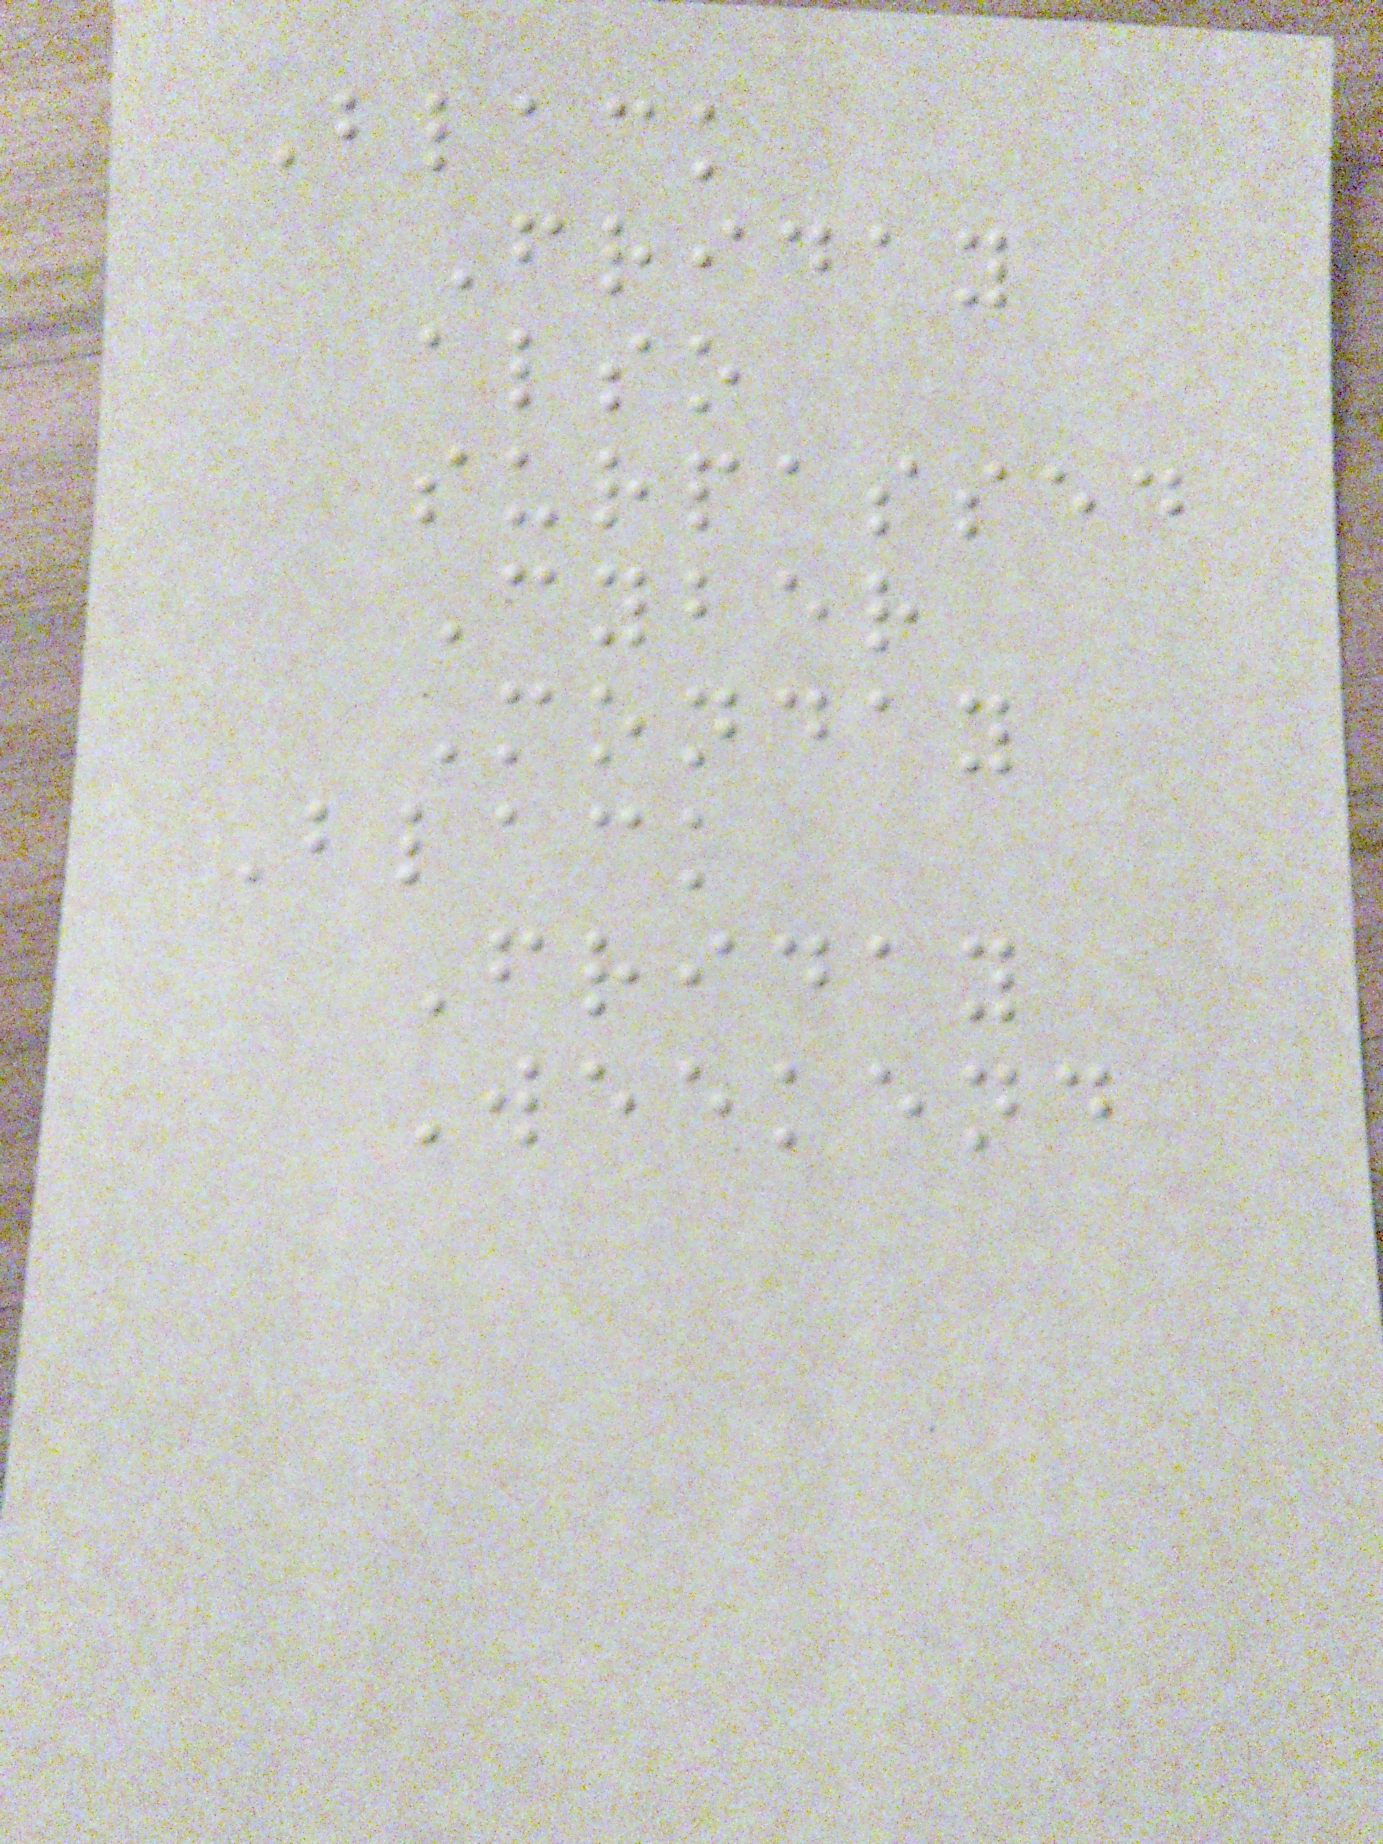Black
Friday
also
surpassed
Cyber
Monday
Black
Friday
Weekend
